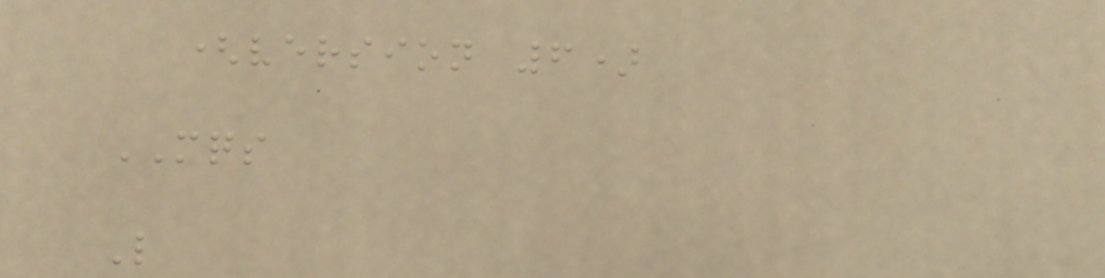(version 6)
MQS
L
